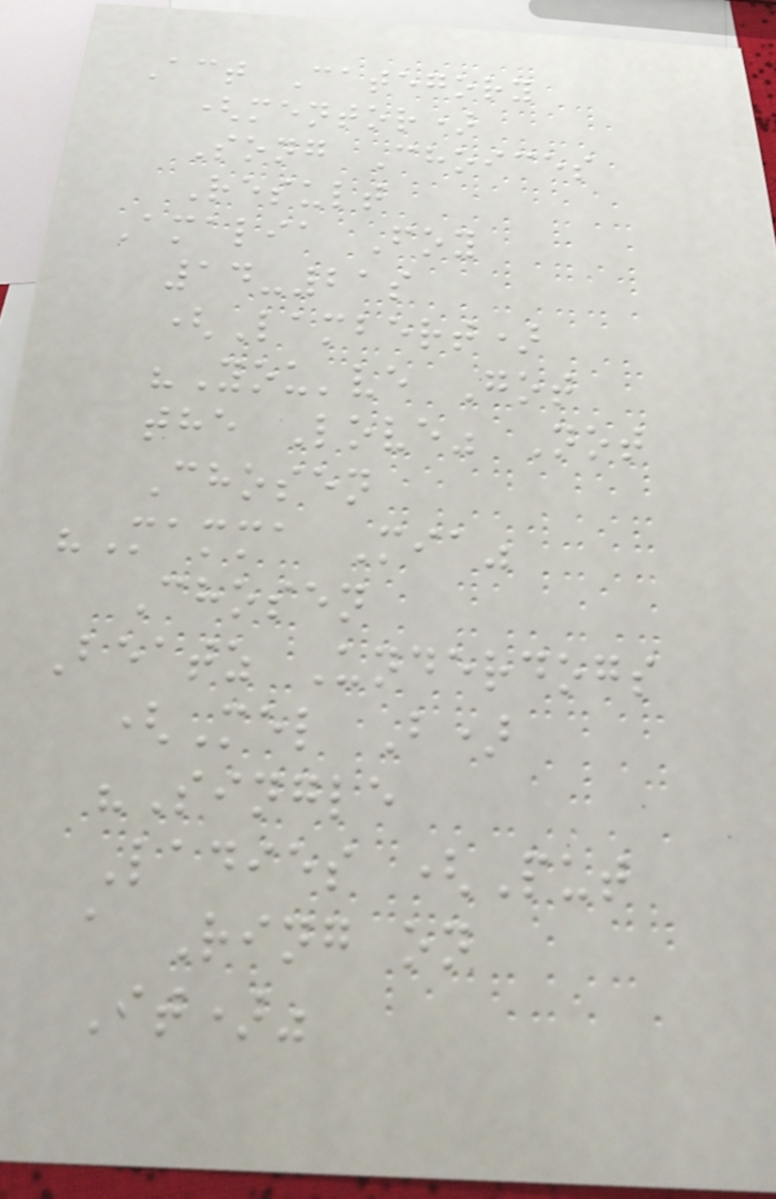Act Category
(mentor)
Song Choices
Result
Amalia Foy
14-21s
(Lambert)
"You've Got
the Love" Not
Chosen
"Mamma Mia"
Chosen
Beatz Underdogs
(Mel B)
"Single
Ladies (Put
a Ring on
It)"
